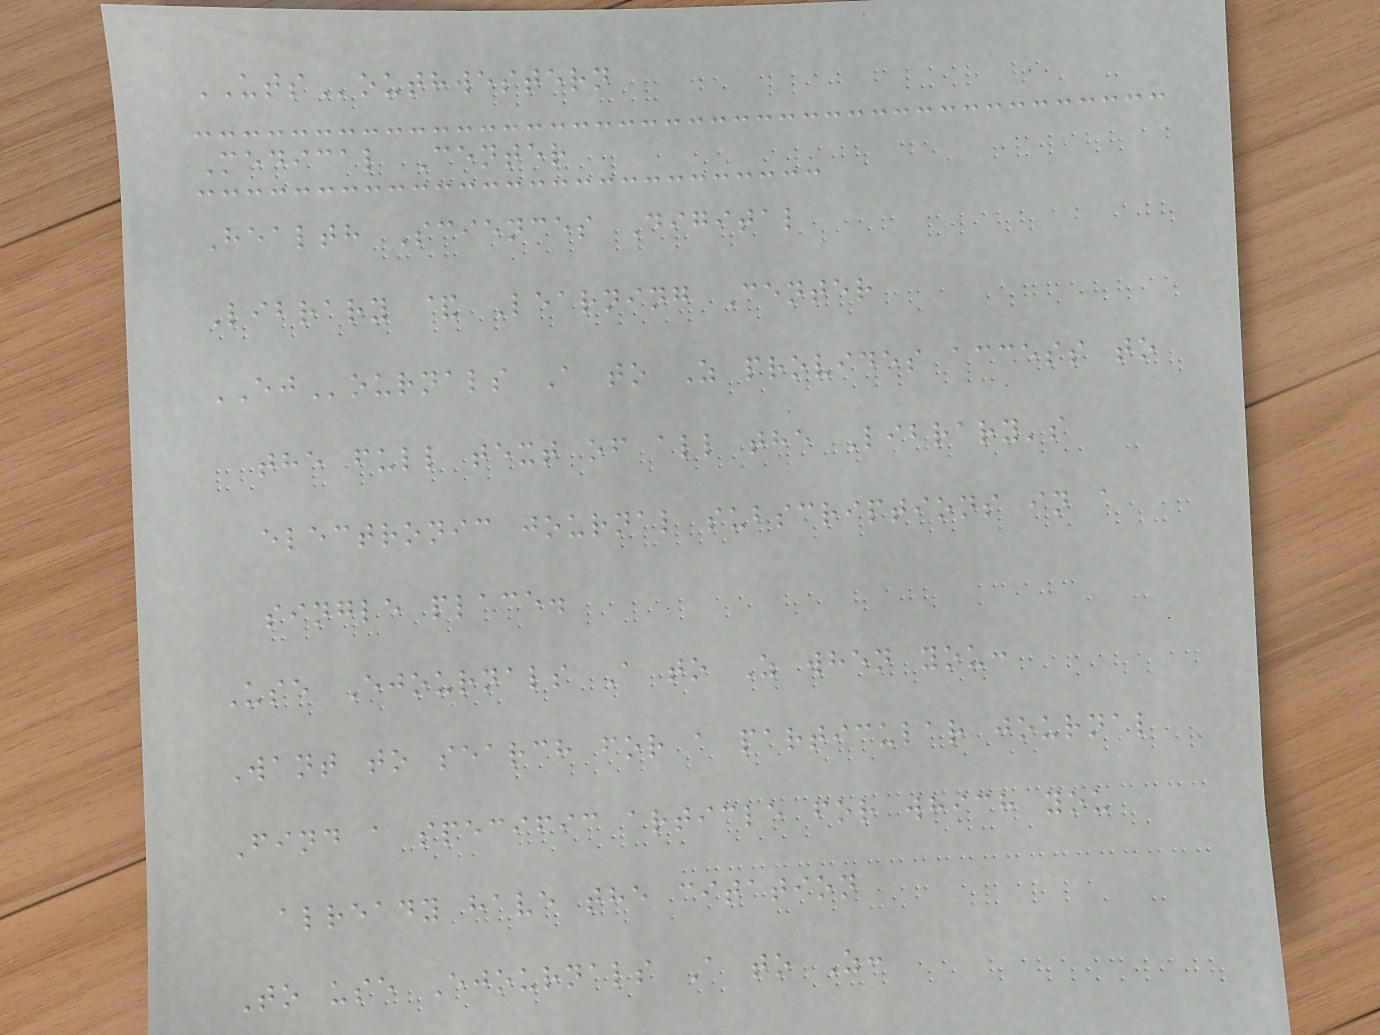UTSouthwestern
Medical Center
Health Sciences Digital
Library & Learning Center
EJournals A to Z provides access to
the full text of all the Library's
electronic journal subscriptions in a
single place.
Use Ejournals A to Z when you:
Want to search for a particular journal
Find a specific article for which you
already have the citation
To use Ejournals A to Z:
